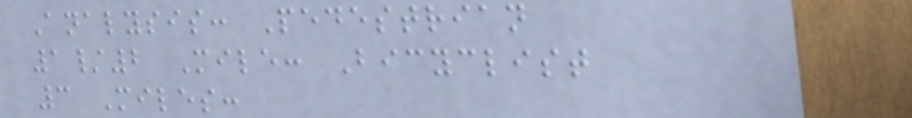Analysis: Pedestrian
1/2 Mile: Bicyclist
3 Miles:
